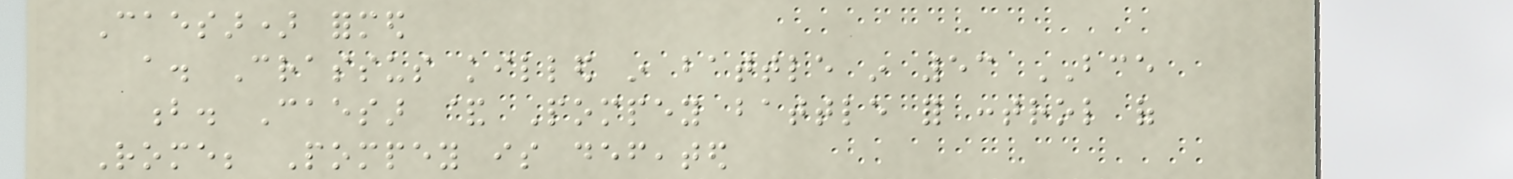Caesar) formed
a. Crassus killed in battle in 53 BCE
b. Caesar & Pompey battle for control of
Rome; Pompey is defeated
